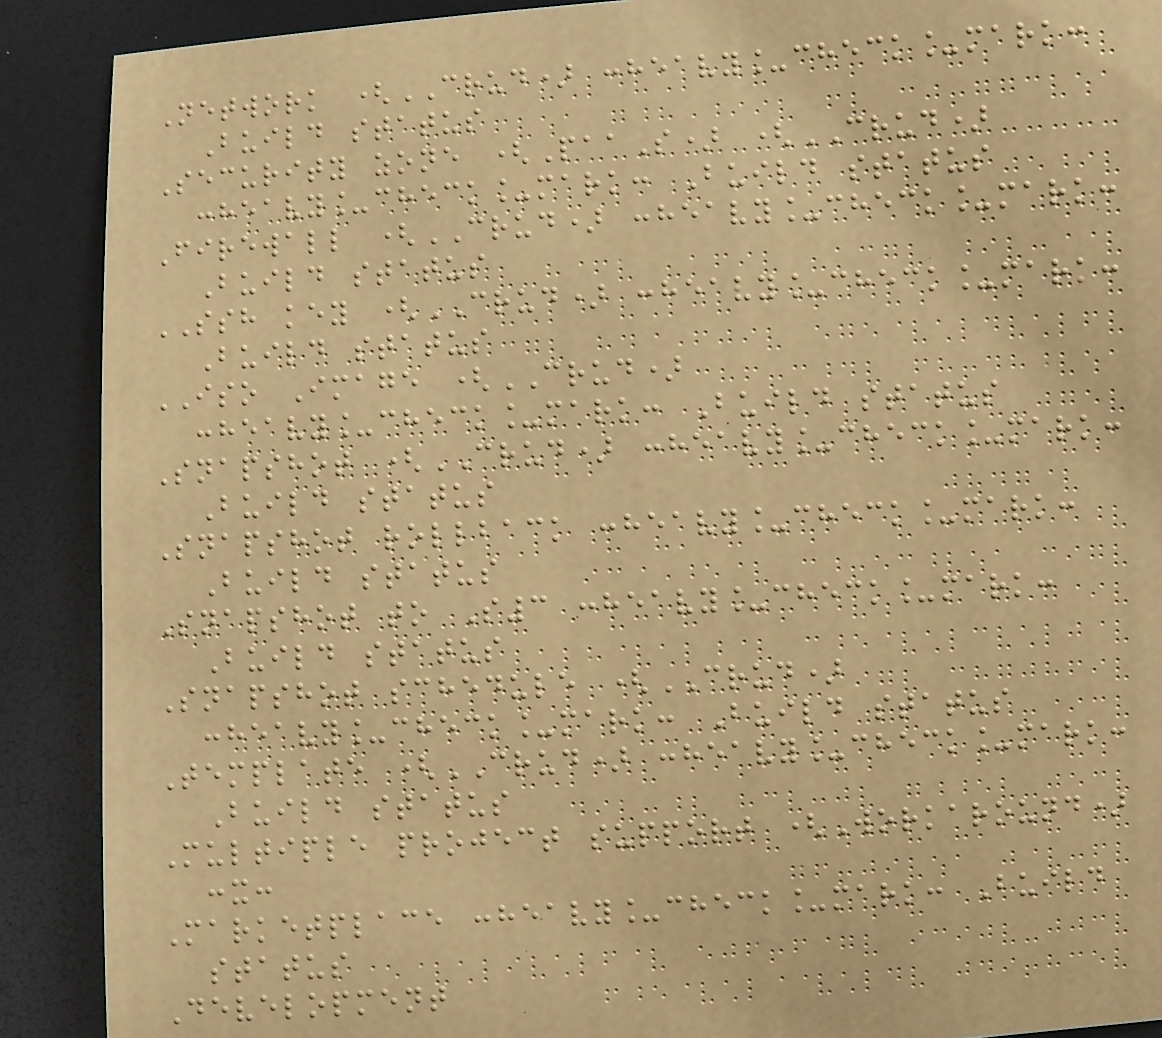Network (CRUD) :heavy_check_mark:
Build status
Security zone (PaaS) (CRUD)
:heavy_check_mark: Build status
Firewall (CRUD) :heavy_check_mark:
Build status
SSH key (CRUD) :heavy_check_mark:
Build status
ISO Image (CRUD)
:heavy_check_mark: Build status
Snapshot (CRUD) :heavy_check_mark:
Build status
Snapshot rollback :heavy_check_mark:
Build status
Snapshot to S3 :heavy_check_mark:
Build status
Snapshot schedule (CRUD)
:heavy_check_mark: Build status
Template (CRUD) :heavy_check_mark:
Build status
Multiple project support (Workaround)
:x:
Marketplace :heavy_check_mark: Build
status
Development
